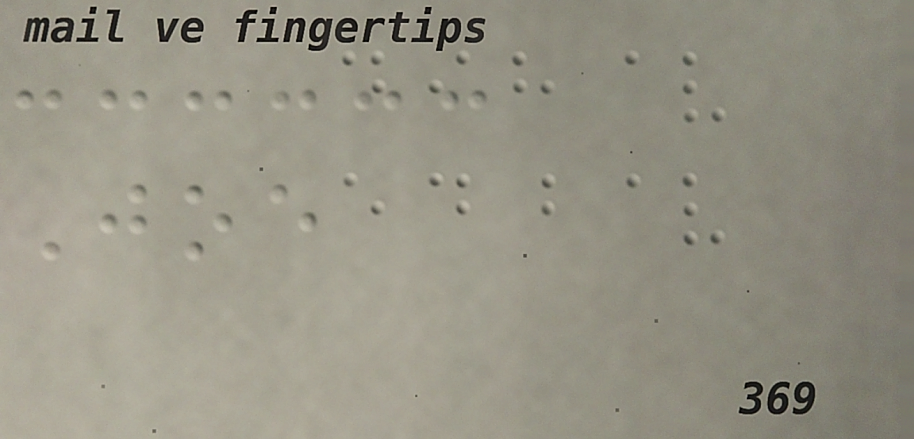Joe
